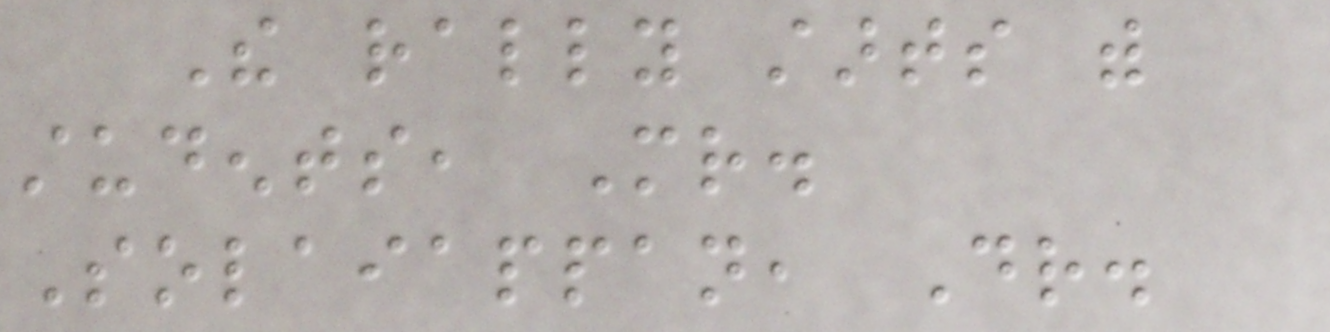The rally starts with
students, Mr.
Solaiappan, Dr.
